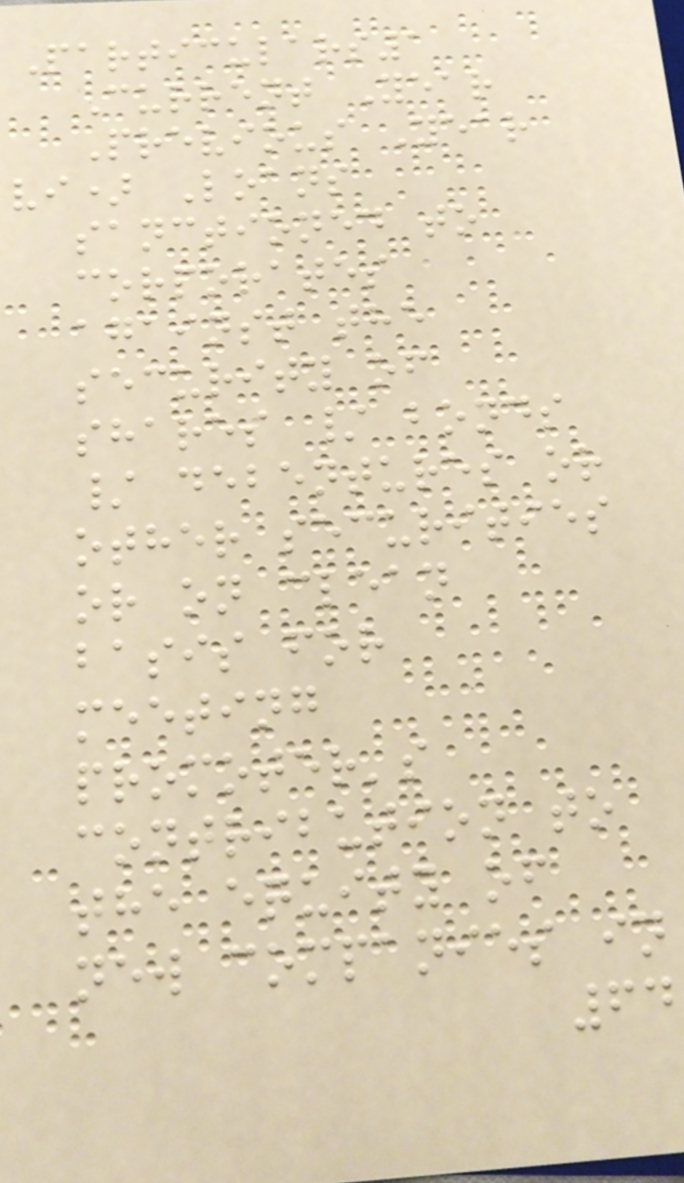Particulars1
Current Year
Previous Year
vi) Loans
sanctioned to
corporates
against the
security of
shares / bonds
/ debentures or
other securities
or on clean
basis for
meeting
promoter's
contribution to
the equity of
new companies in
64
